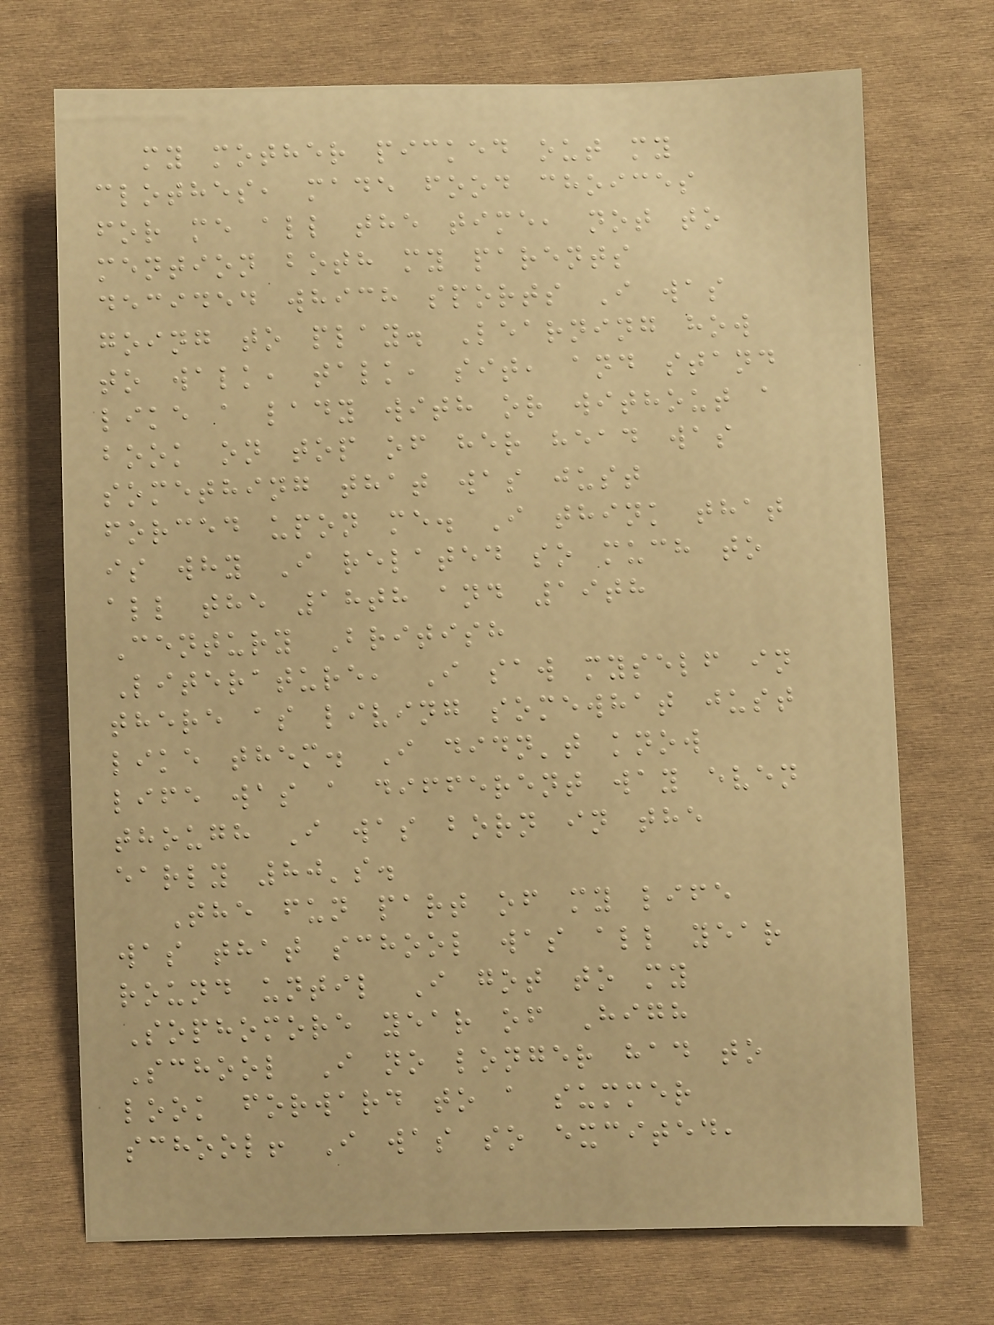my mother picked out my
clothes, made food choices
for me all the time, not to
mention both my parents
decided which sports I was
going to play. Learning how
to walk, talk, sit, and stand
like a lady with or without a
book on top of her head was
something that was just
forced upon me. I think that
is why I related so much to
all the 18th and 19th
Century British
Literature, I saw myself in
there as living somewhat just
like them. I didn't know
life was a different way even
though I was born in the
early 80's.
The fun part of my life
was that school was all year
round until I got to my
Sophomore year of High
School I no longer had to
look forward to a summer
school! I was so excited,
